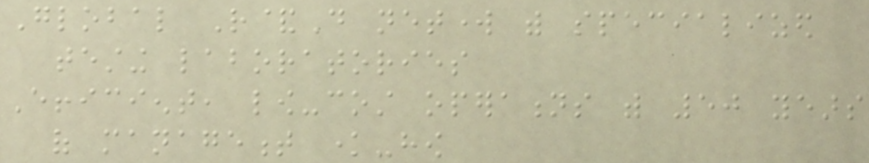Global R&D network with specialized
testing laboratories
Efficient, low-cost operations with 50 years
of management know-how
